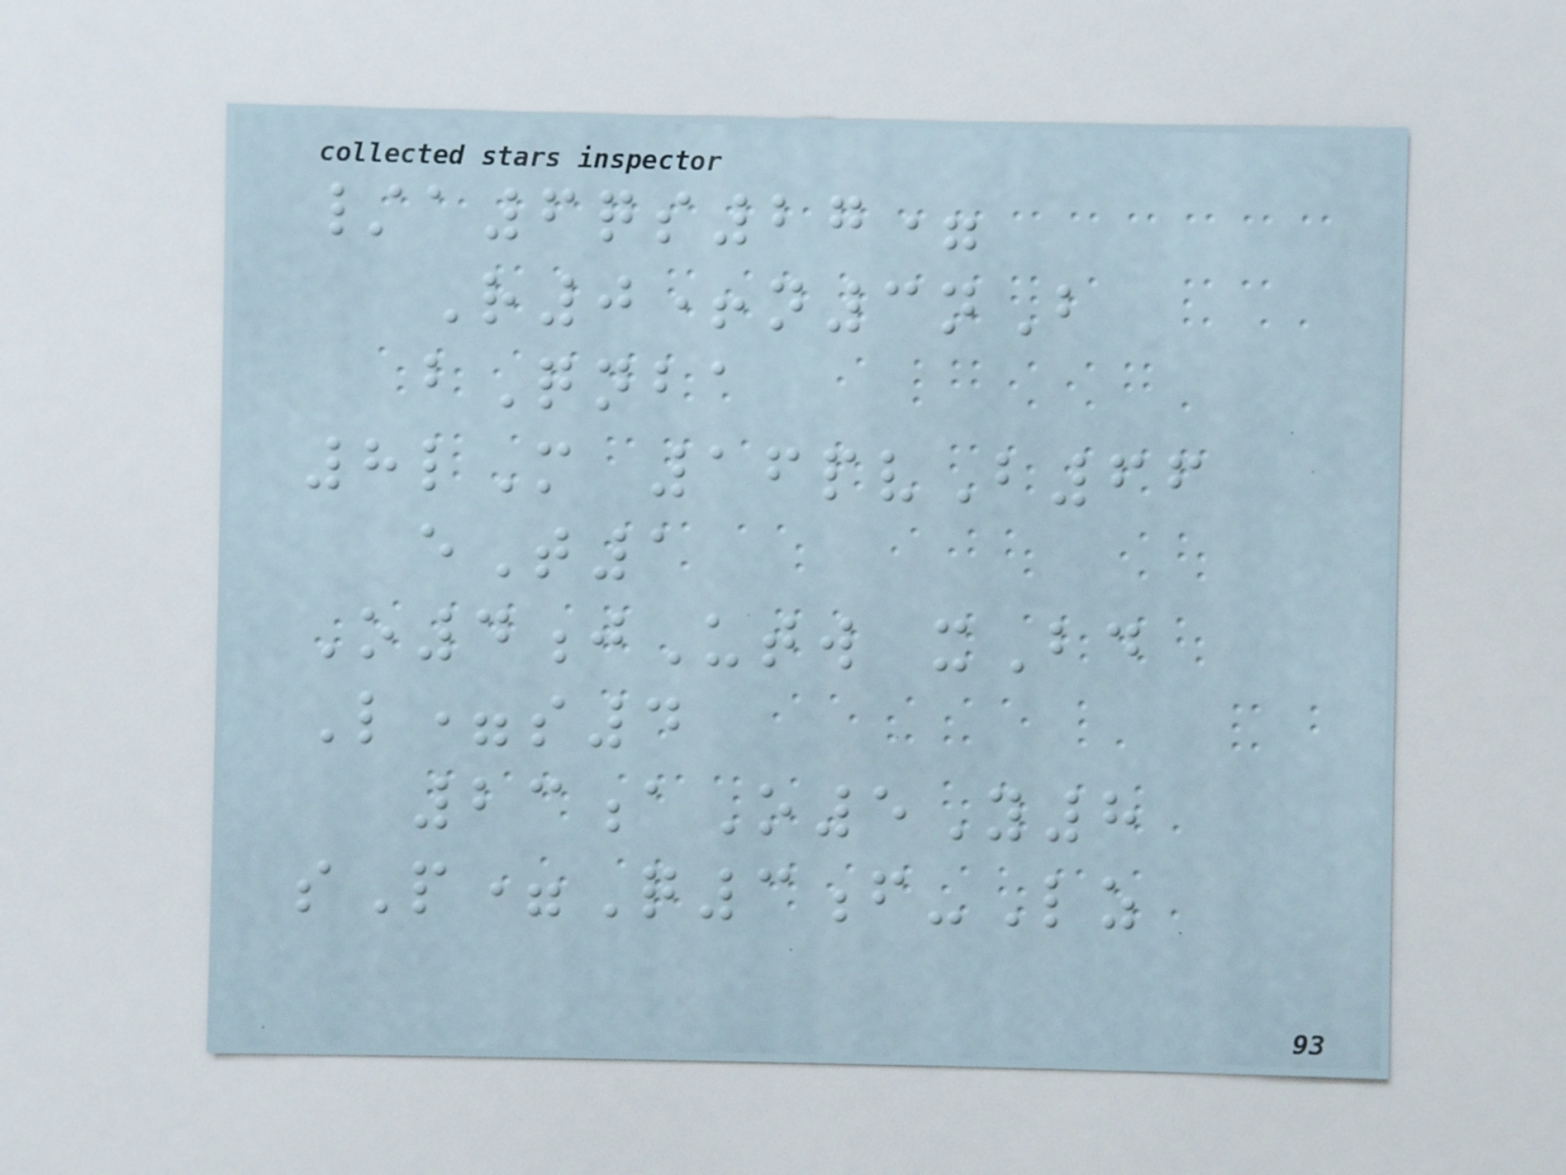/a6qs27=
R0+n3nB
bQnba
8lM 16pvB66
eT1
O4jUtw xBd
L=s4
23aO5Y8
sP=Q3f-Lz
